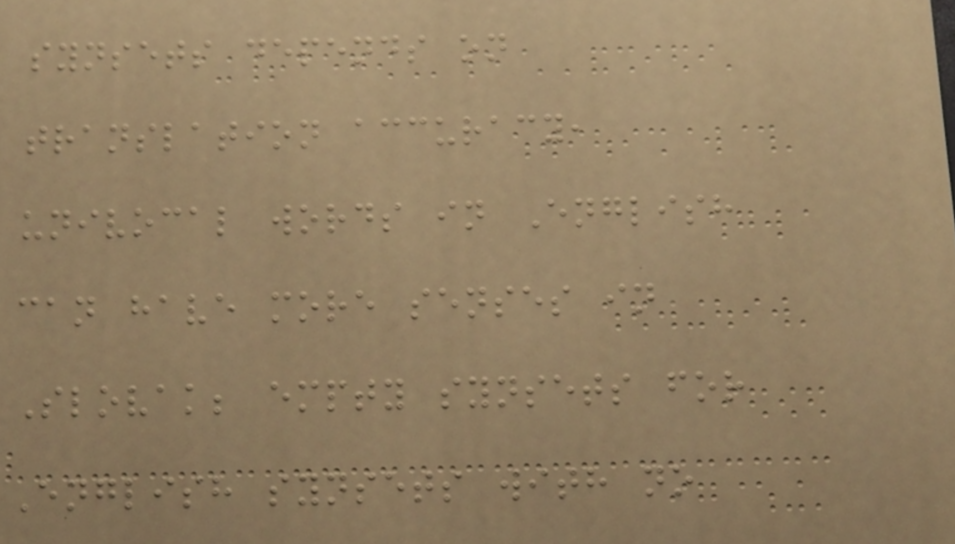synsets depends on
translation accuracy,
univocal words in English
can have more senses in
Slovak; empty synsets for
English synsets with no
